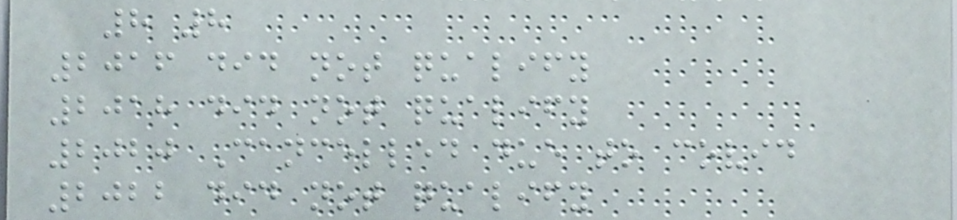8 8
2016 did not qualify
2018 did not qualify
2020 Cancelled due to covid
2022 did not qualify
